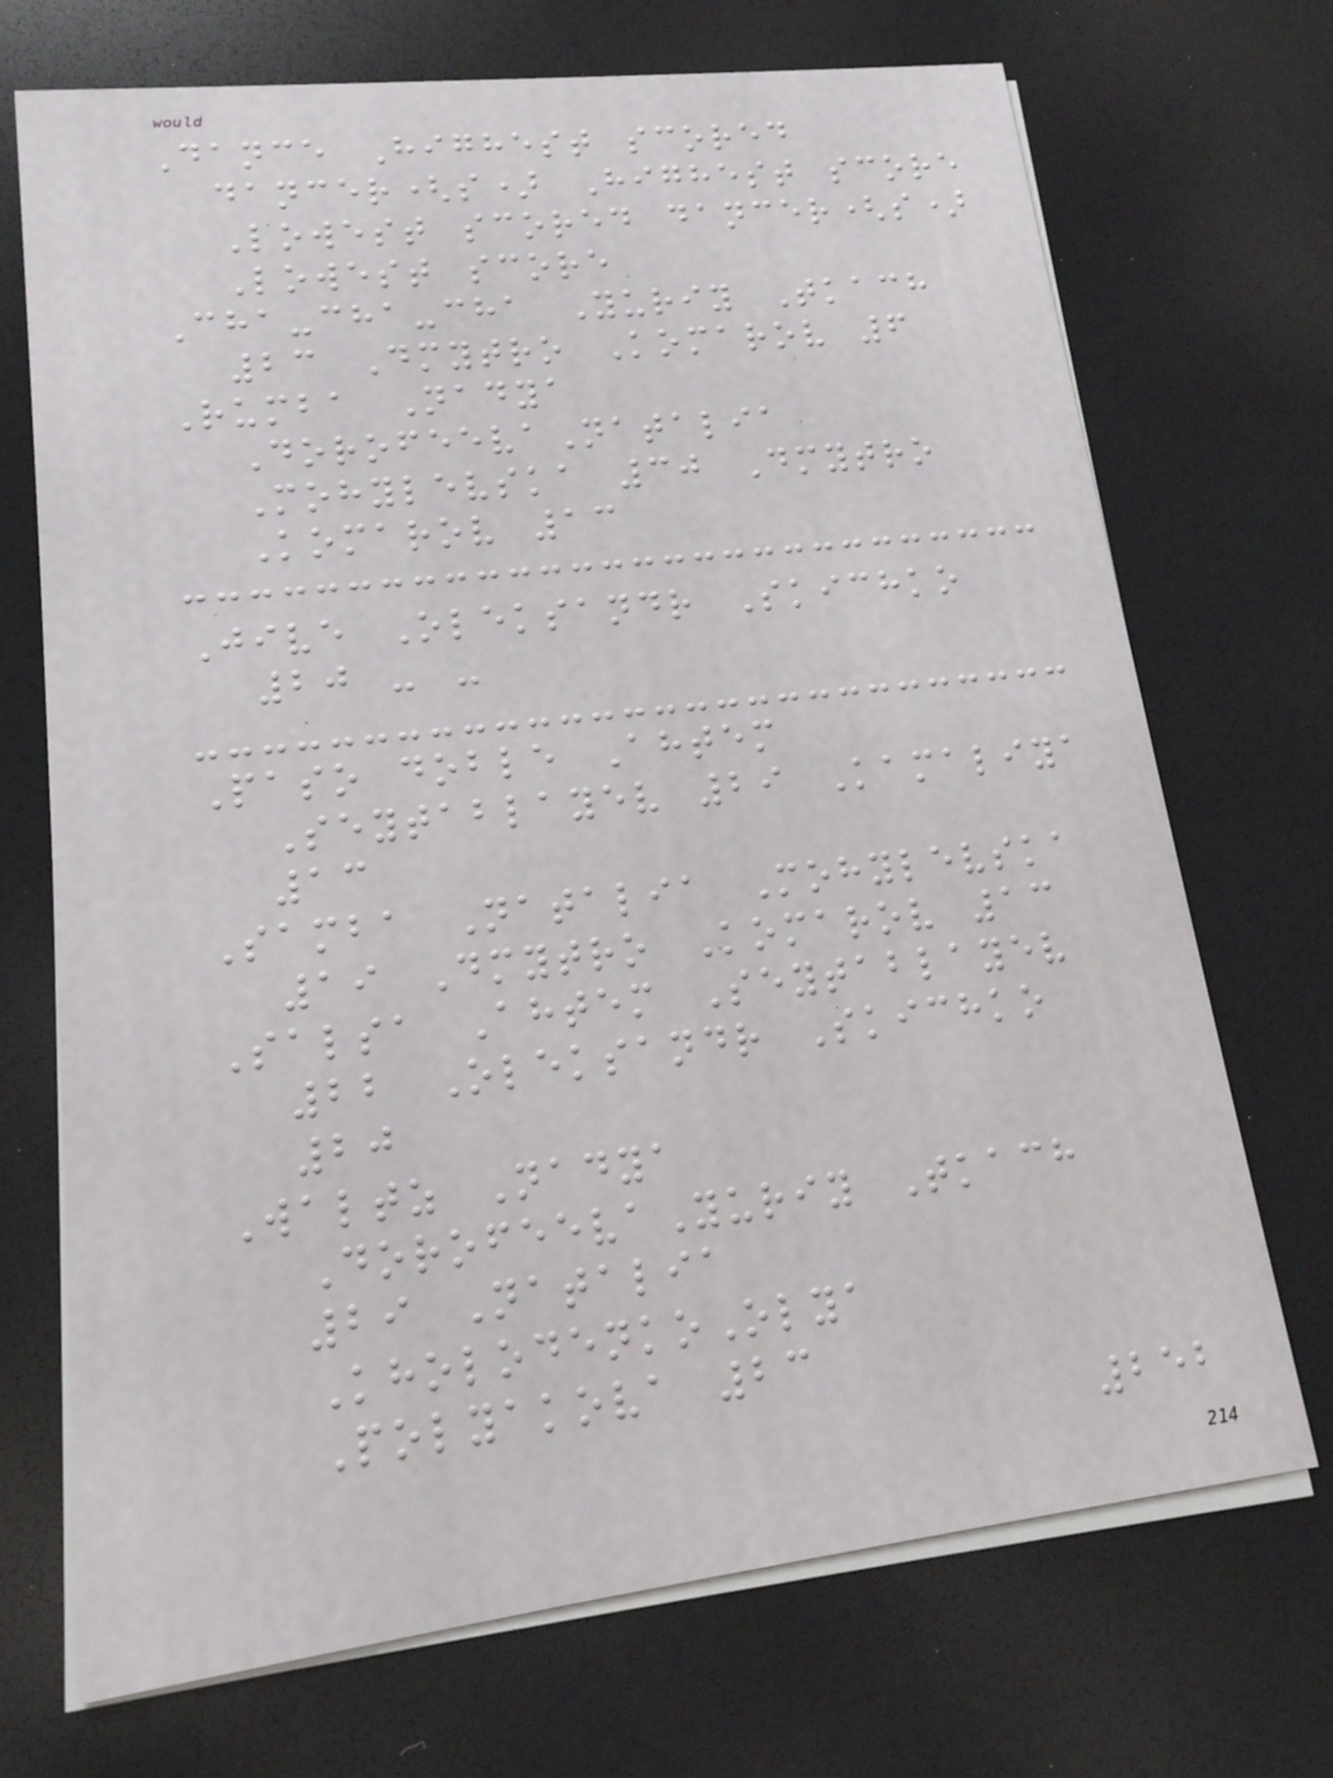Dance Highest scored
dancer(s) Highest score
Lowest scored dancer(s)
Lowest score
Cha-cha-cha Yuriy Tkach
23 Dmytro Komarov 6
Rumba Nadya
DorofeevaNatalia
Mohylevska 30 Dmytro
Komarov 13
Jive Oleksandr Skichko
20 - -
Paso doble Ahtem
Seytablayev 29 Kamaliya
13
Samba Natalia Mohylevska
19 Dmytro Komarov 13
Salsa Ahtem Seytablayev
22 Oleksandr Skichko
20
Waltz Nadya
DorofeevaYuriy Tkach
29 Natalia
KholodenkoOlya
Polyakova 23
252
